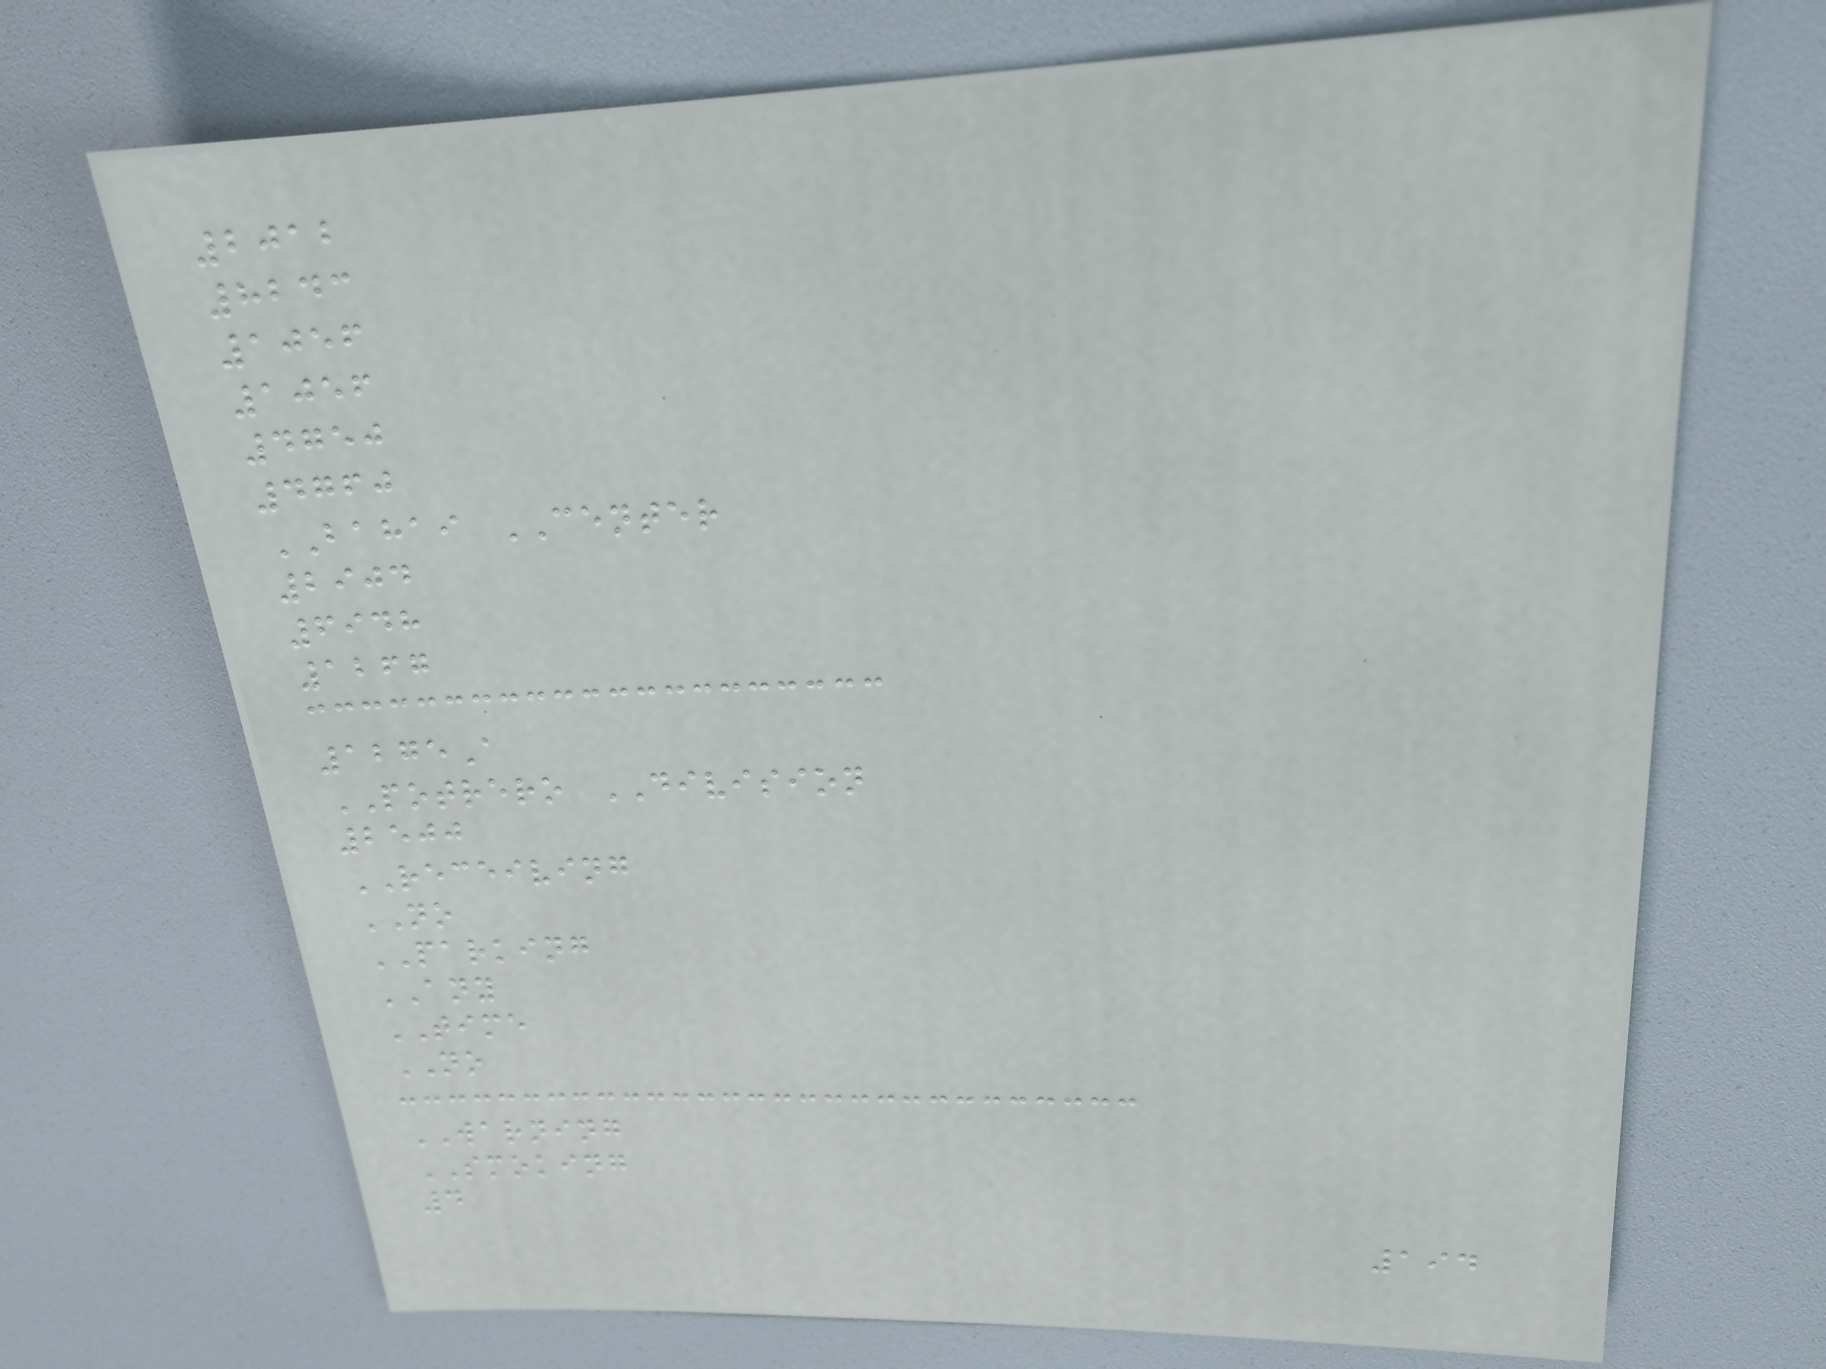2012
8243
1056
1056
4750
4760
BAHAI CENTER
2904
6948
1267
1275A
POTRERO DIVISION
2500
RECEIVING
NO
PARKING
ANY
TIME
NO
WARNING
SMOKING
4
194
